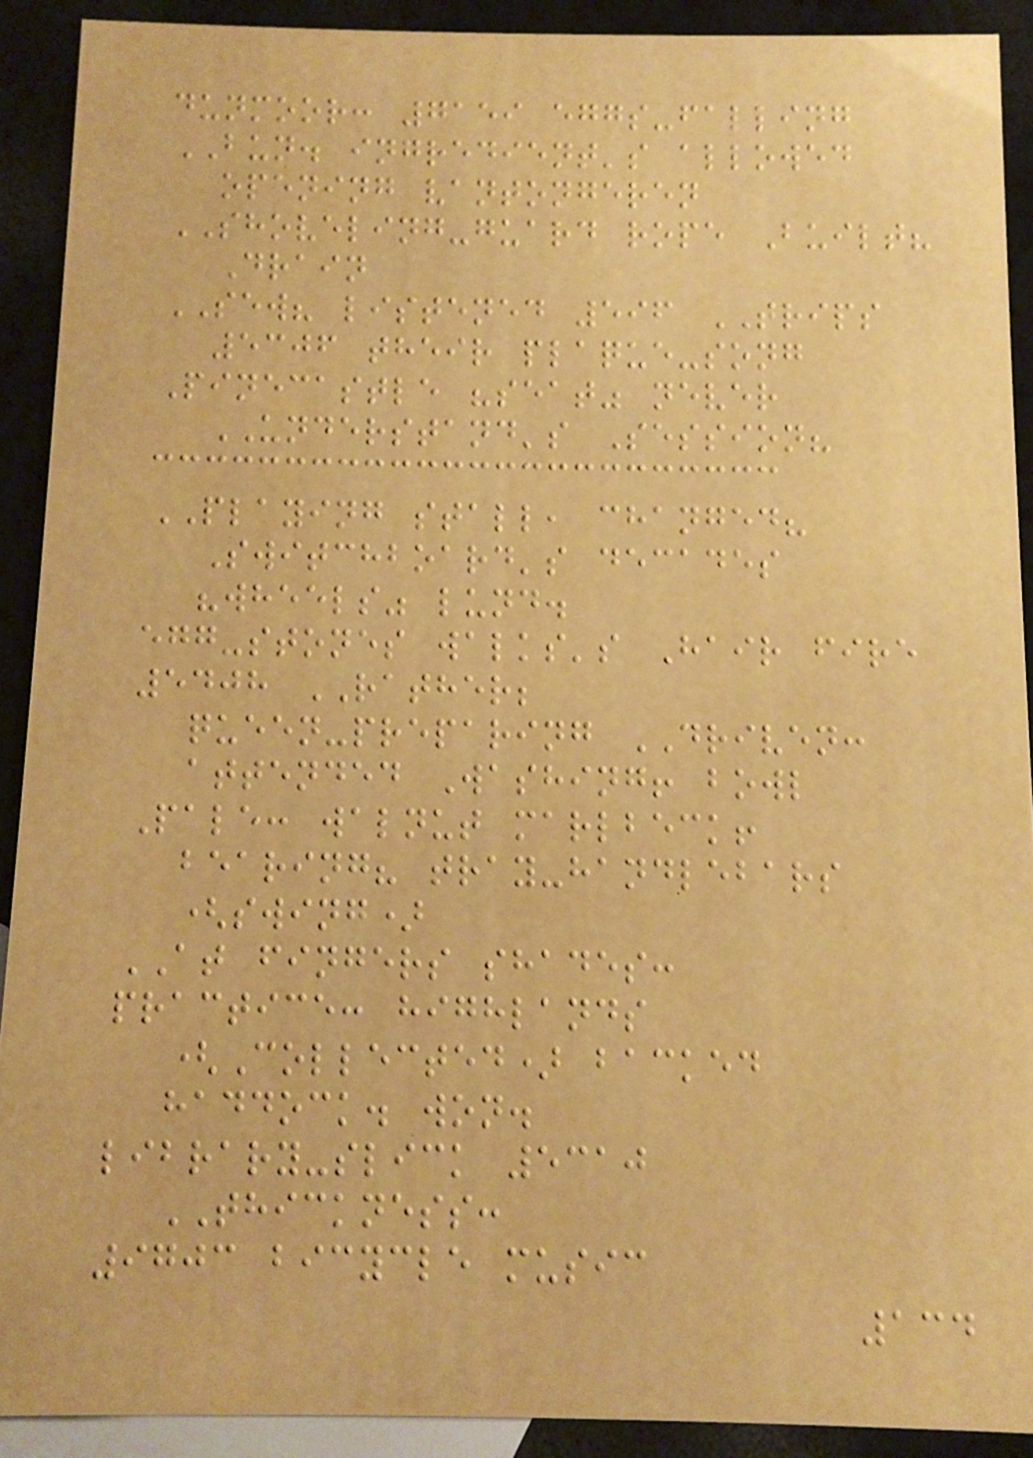dunmoor: 7159 eggs-falling
BUN. ingredient's allowed
opening vantongeren
SHOVELING-guard rope Built?
Drain
SEW? listened 596 TRIPS
5306 their plaque-song
Pinecastle "seat" never
UNDERSTAND's Session?
PLAYING stall, changed?
Switchboard's decades
"wheels" lund.
egg-stones walks's Hair fire
5408 RATHER;
queen-preparing DRIVEN:
attended Washing! bowl
Pale: walnut marlbeck!
bearing? tray-handlebars
(swing)
AT fingers shades:
practice: highlands
(Collected) backed
haddock. won.
library-slick 5310
THICKNESS:
9703 bicycle music
134
